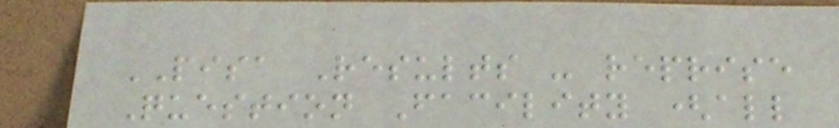PISA Results - reprise
Question Facility (all
